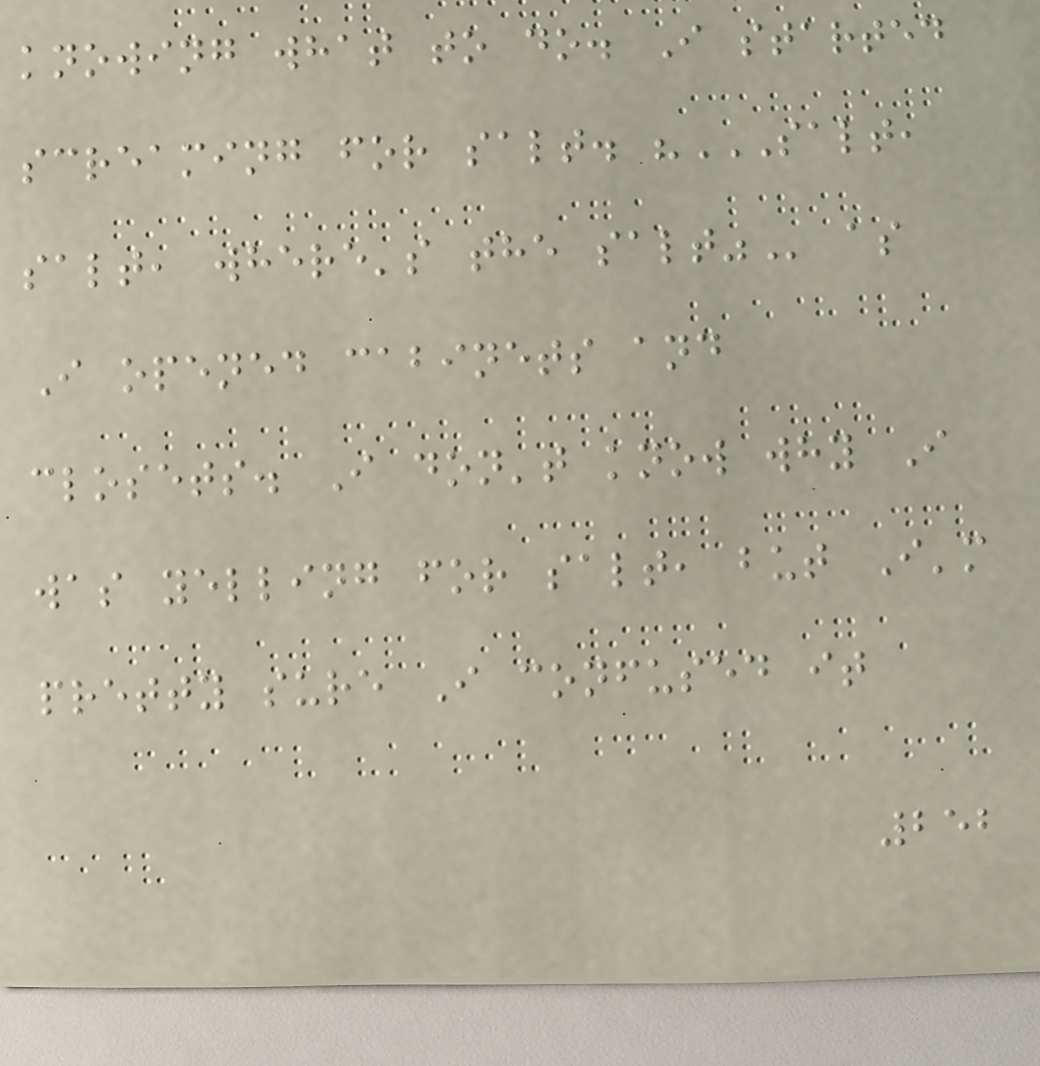knowing what to do. I started
screaming for salt. "SALT,
SALT, WHERE'S THE SALT" as
I opened cabinets and
closets. I don't know why I
was yelling for salt, but I'm
pretty sure I confused it
252
